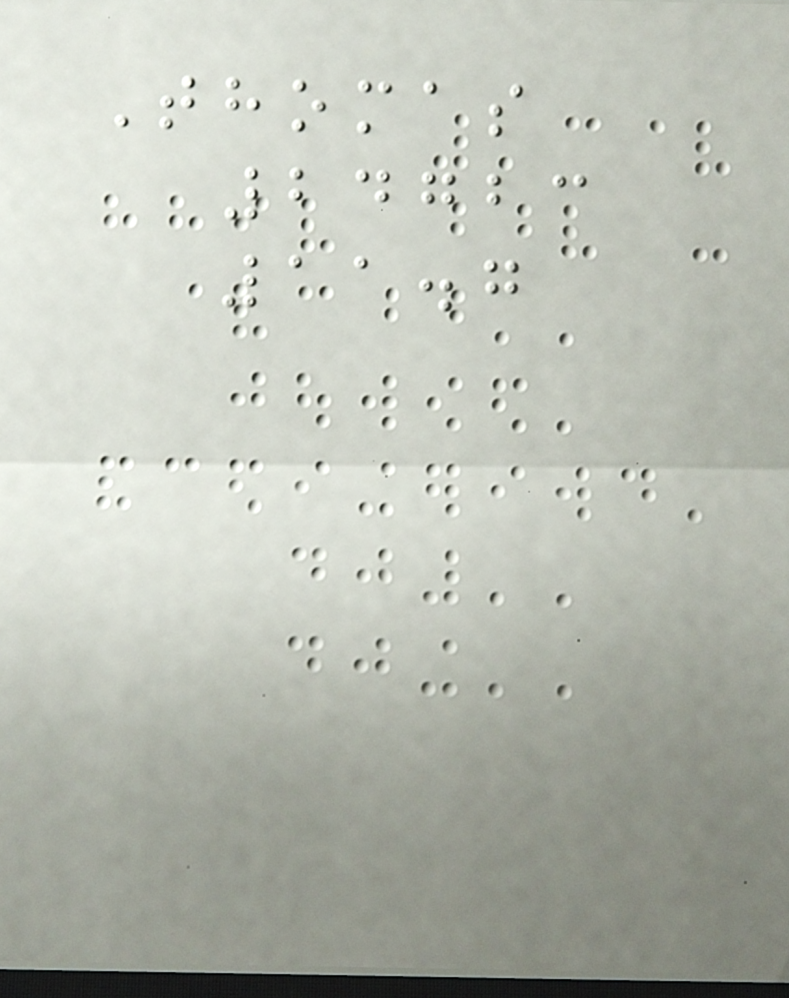Thomas
24723
11.7
